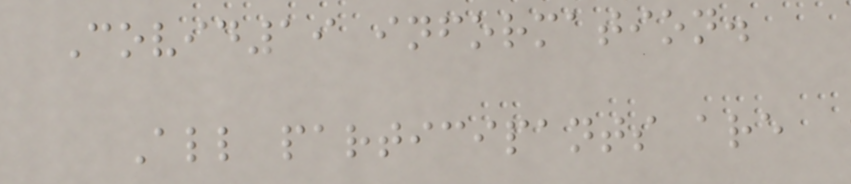Covid19 information.
All participants are
